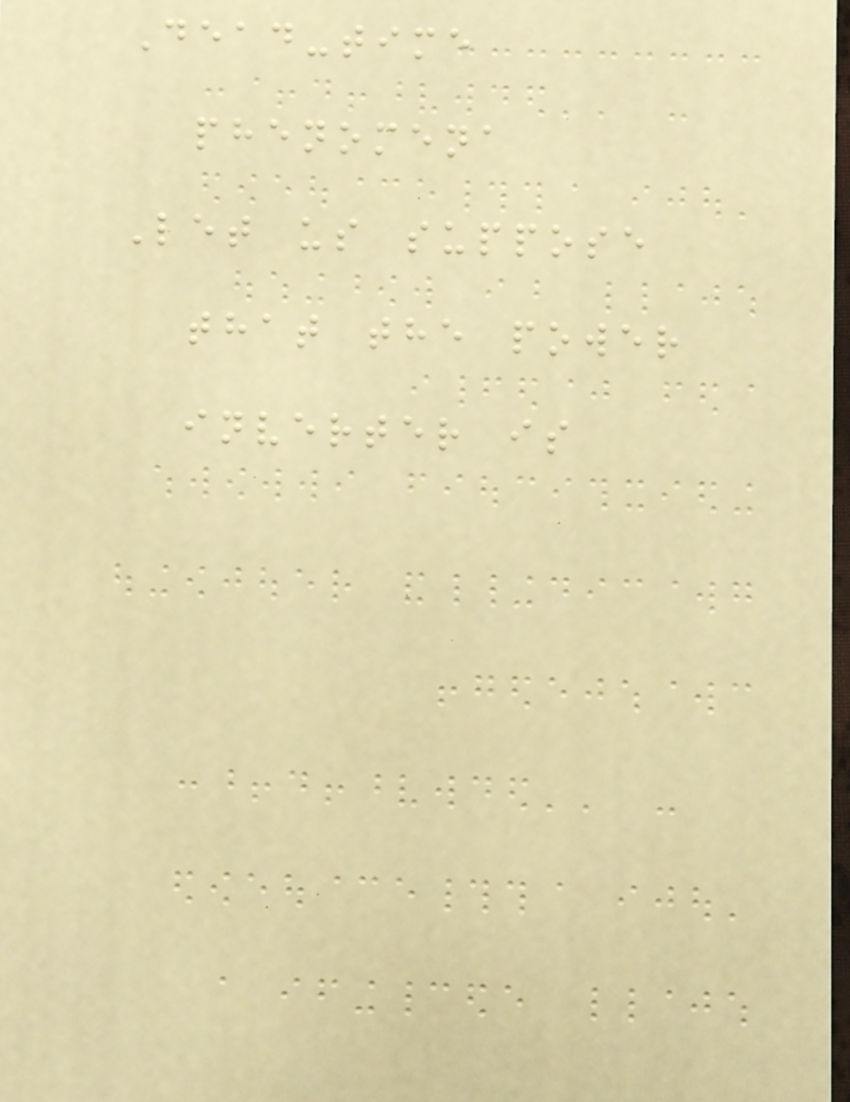Dead-time
phenomena
Let us suppose
that the power
inverter is
